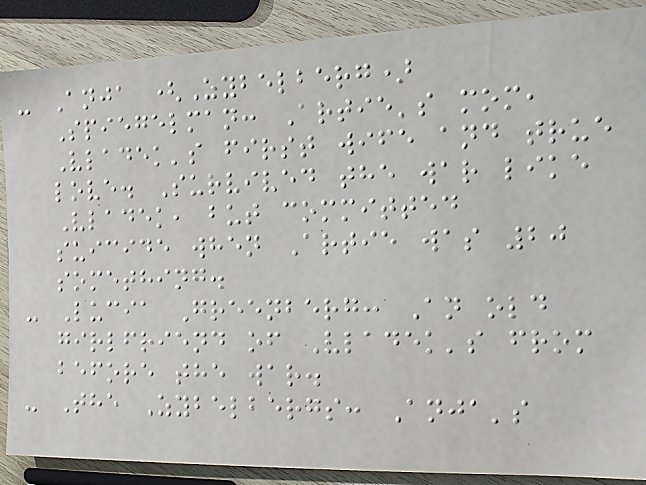- Anja (Zybelberg)
Spiegelman: Artie's mom,
Vladek's first wife and true
love. Survived the war like
Vladek, but committed
suicide when Artie was 20
something.
- Lucia Greenberg: An old
girlfriend of Vladek's from
before the war.
- The Zybelbergs: Anja's
